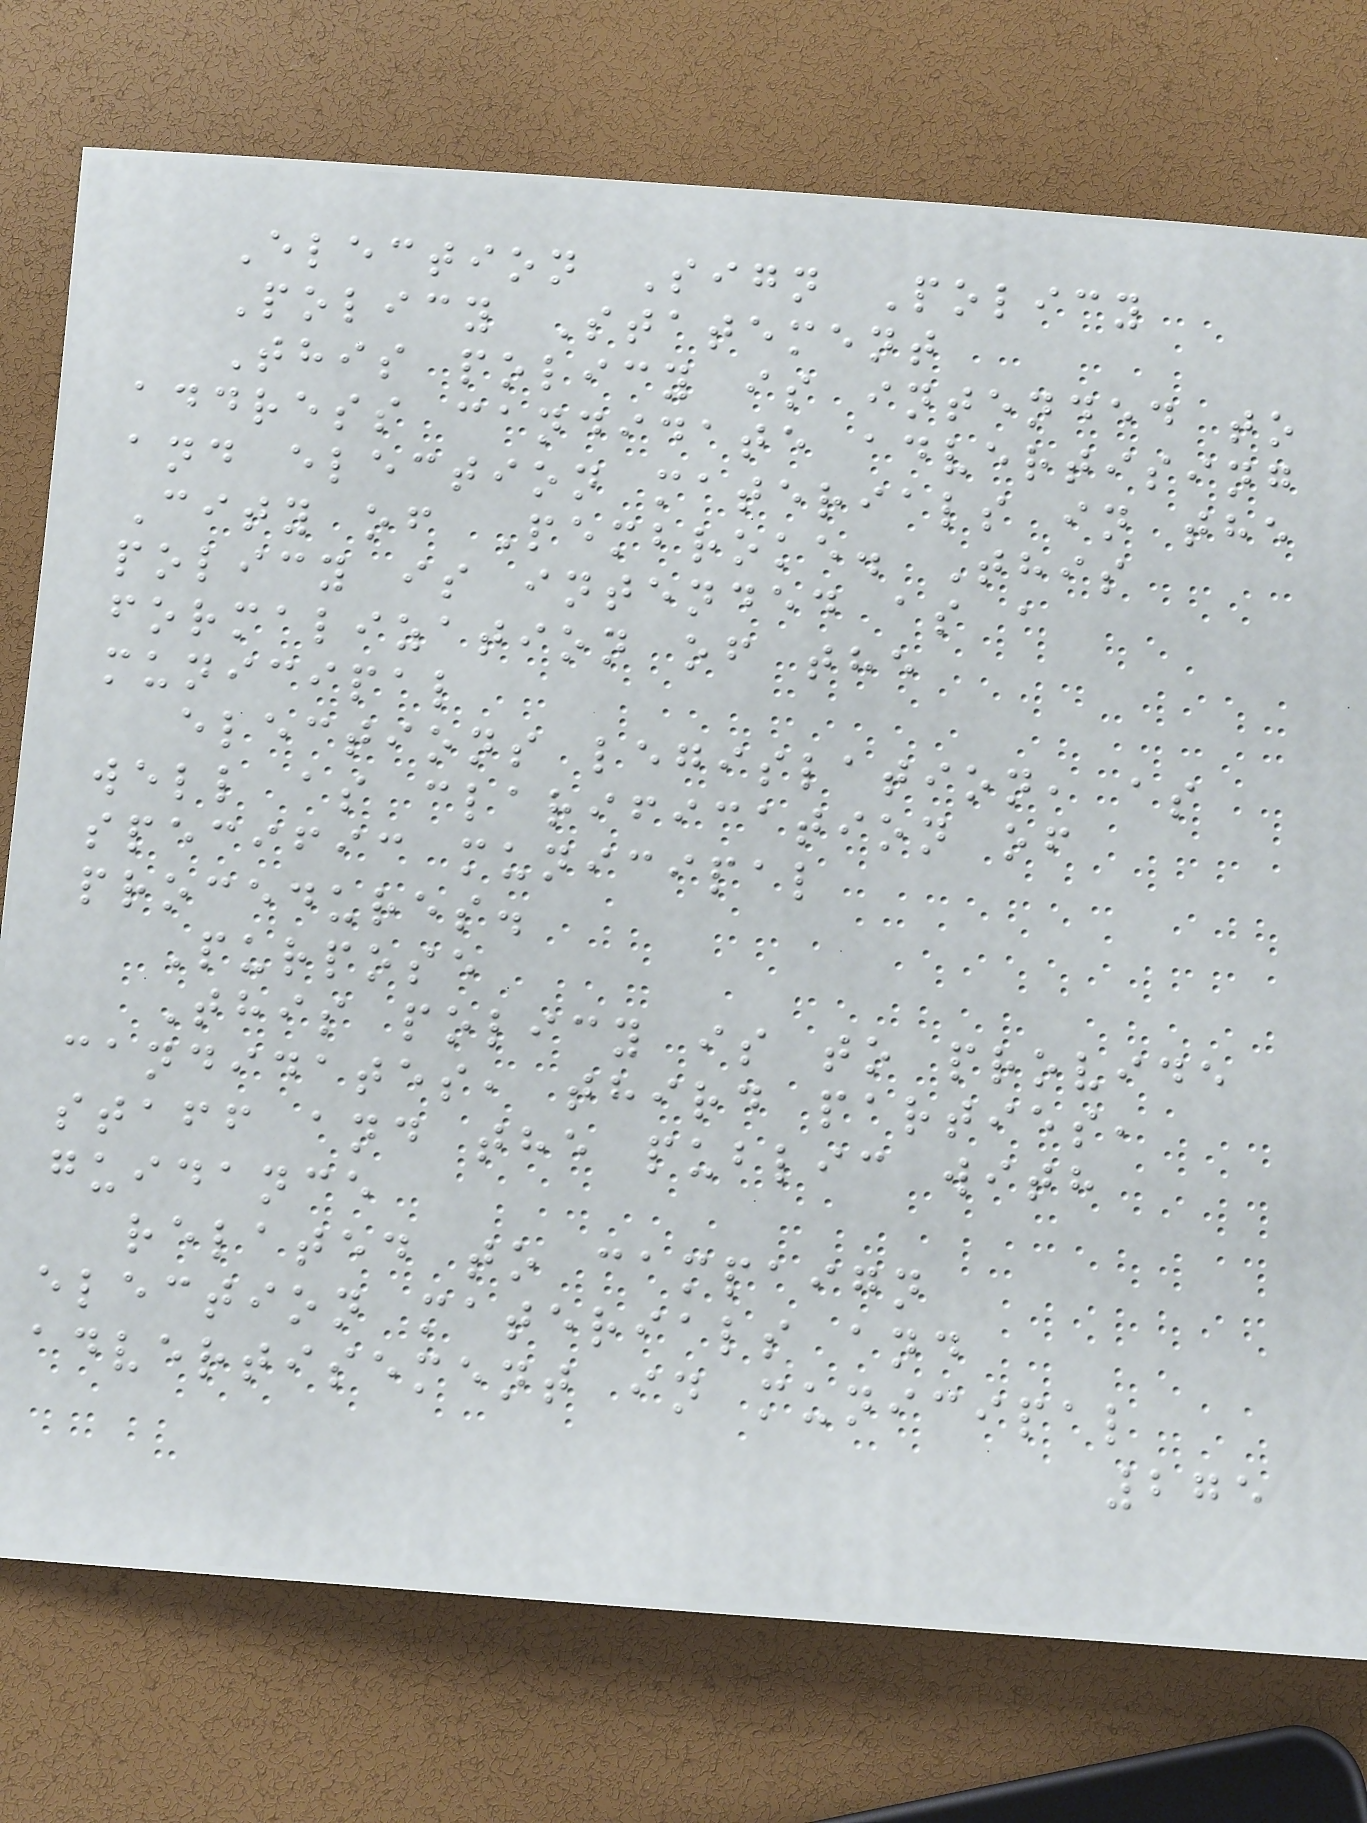Election Sign Policy
Policy Statement
This policy is intended to
address candidate advertising
and election materials in the
City of Pembroke. This
policy is intended as a
formalization of the
municipal
elections legislation, as
well as clarification of
specific municipal
procedures.
Purpose
This policy is to provide
candidates, third parties,
staff and the public with
guidance
related to campaign
election materials and
advertisement in municipal
275
